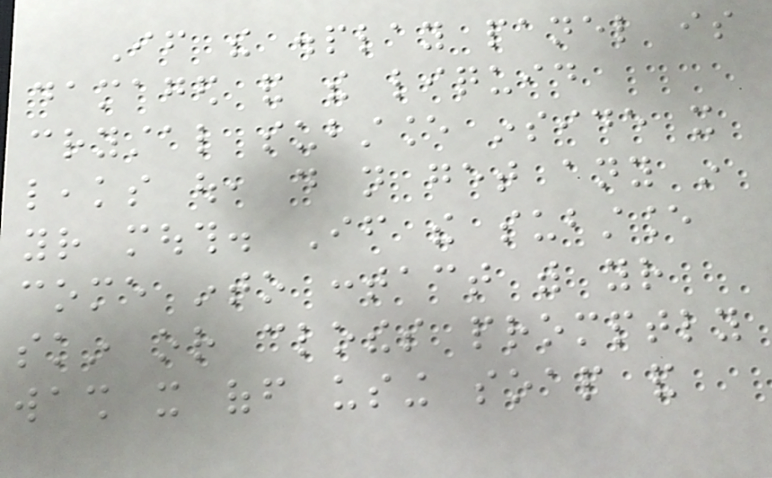If the display panel is
damaged and the liquid
crystal substance inside it
leaks out, do not get any in
your mouth. If the substance
come into contact with your
skin or clothes promptly
wash it off using soap and
